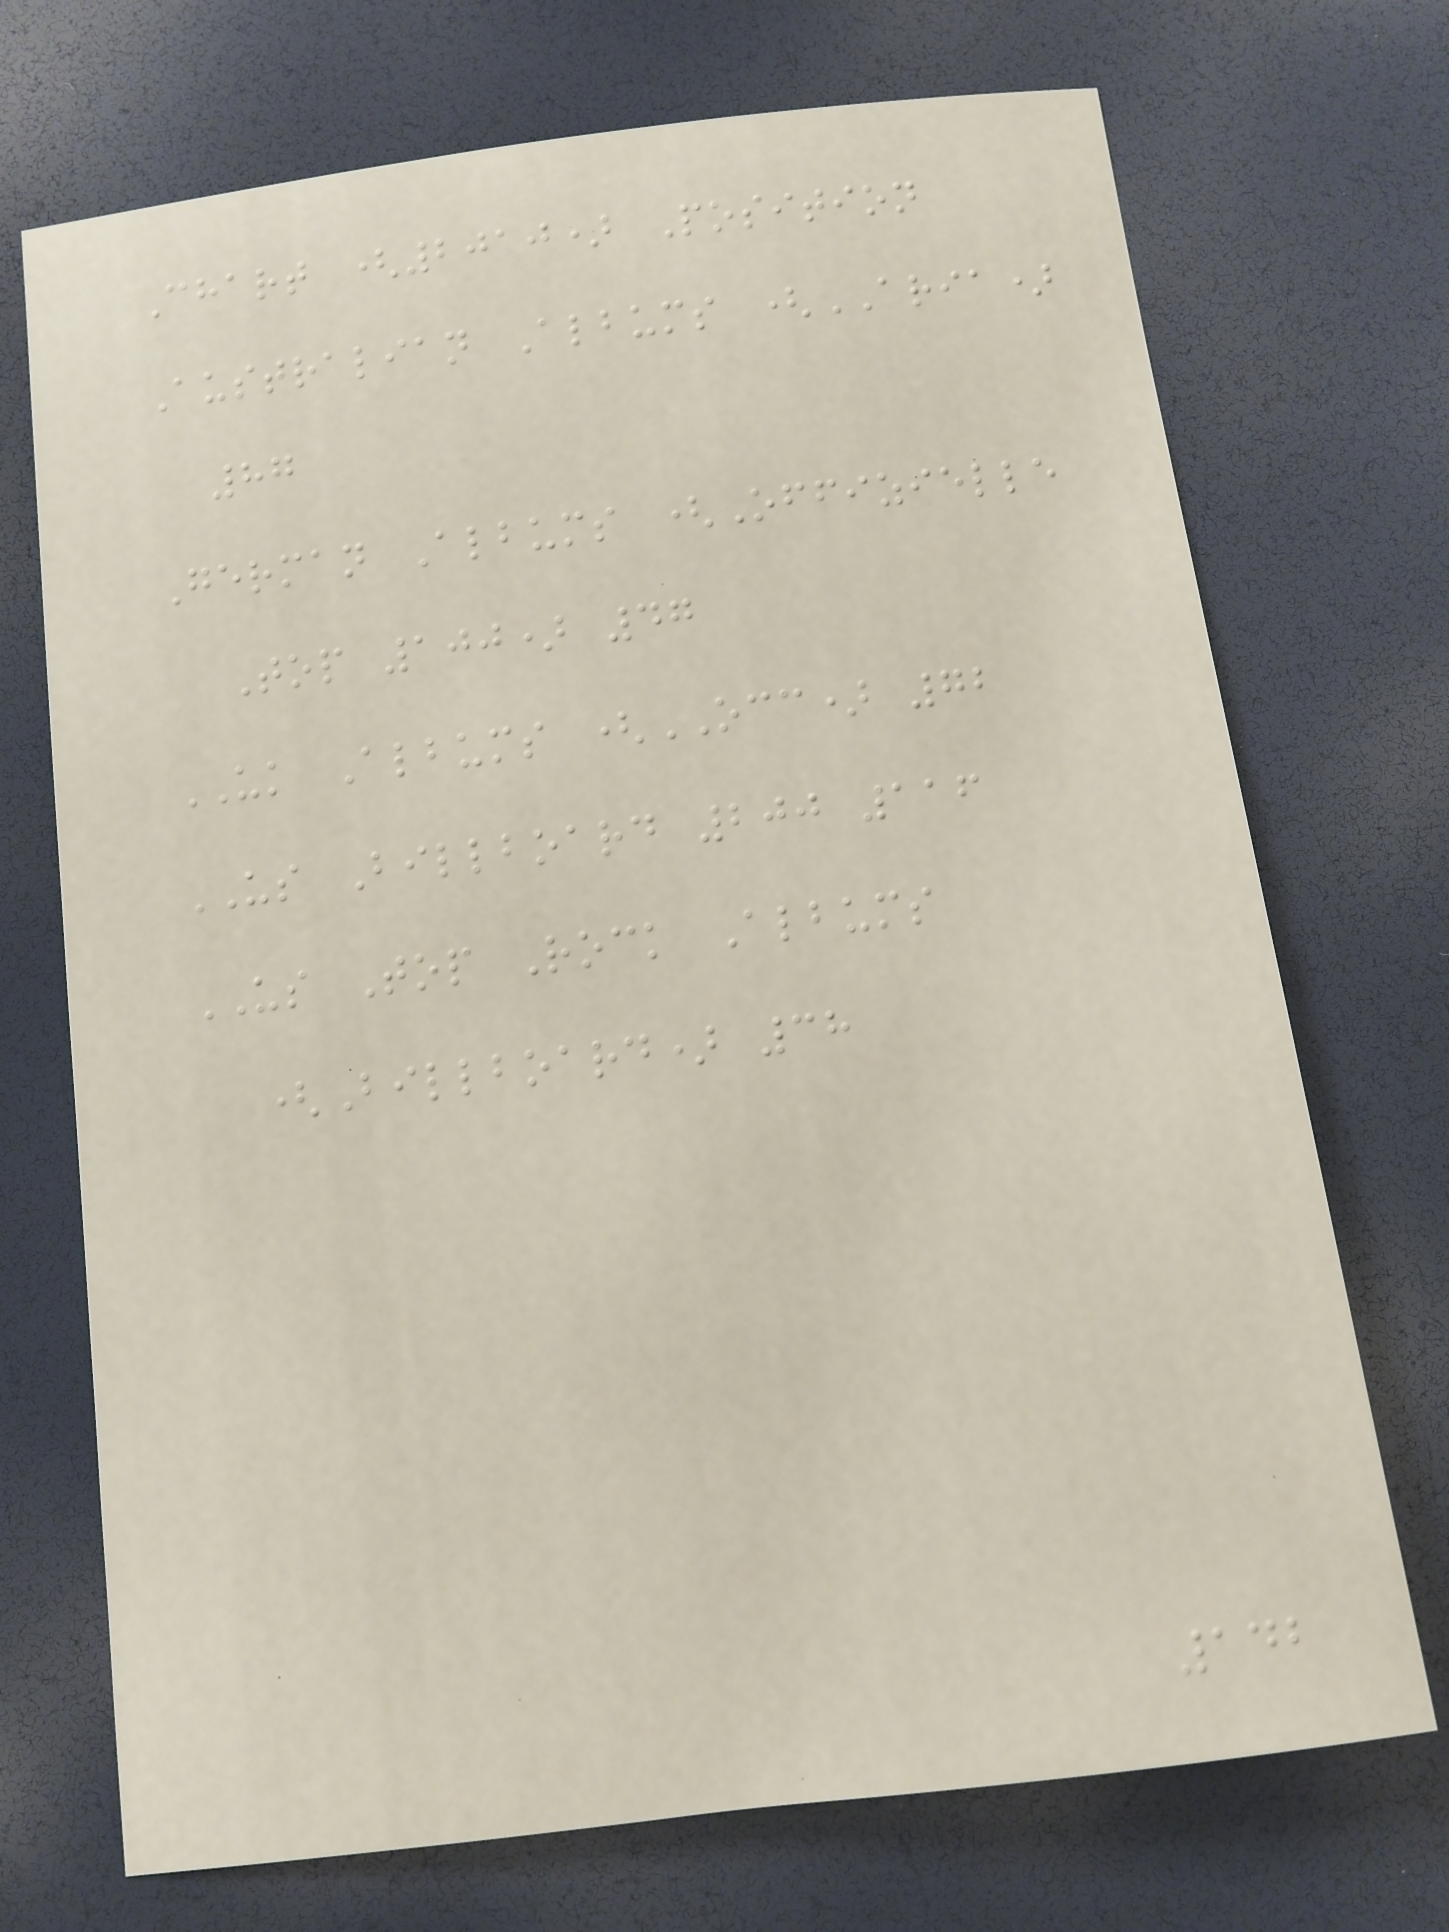Chart (2010) Position
Australian Albums (ARIA)
87
German Albums (Offizielle
Top 100) 47
UK Albums (OCC) 72
US Billboard 200 116
US Top Rock Albums
(Billboard) 38
142
